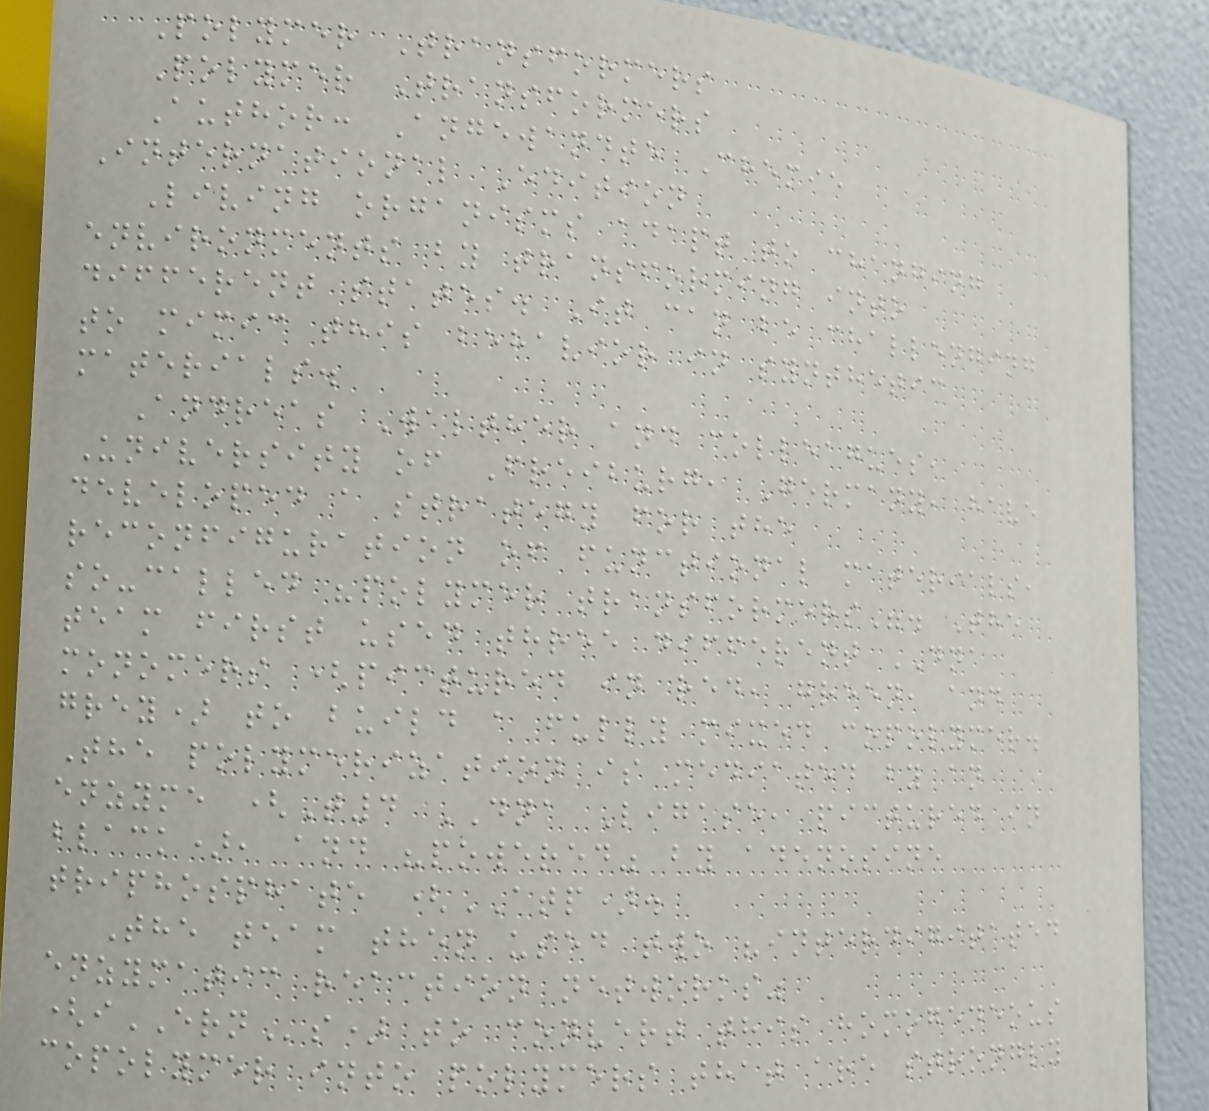Polymer Transformers
Polymer Transformers
Author: Angewandte Chemie
International Edition
Living organisms adapt to changing
environments by transforming into
different states. It can be challenging
to mimic this behavior in synthetic
materials.
Andreas Walther and colleagues,
University of Freiburg, Germany, have
developed a strategy for the
reconfiguration of functional materials,
so-called "polymer transformers". The
team first used three different DNA
monomers (pictured in red, green, and
grey) to build a fully mixed copolymer.
The polymerization is mediated by an
enzyme (T4 DNA Ligase, pictured in
black), and "powered" by adenosine
triphosphate (ATP).
The team then used two "interdigitated
enzymatic reaction networks"
(iERNs) to convert this homogeneous
copolymer into polymers that are strongly
